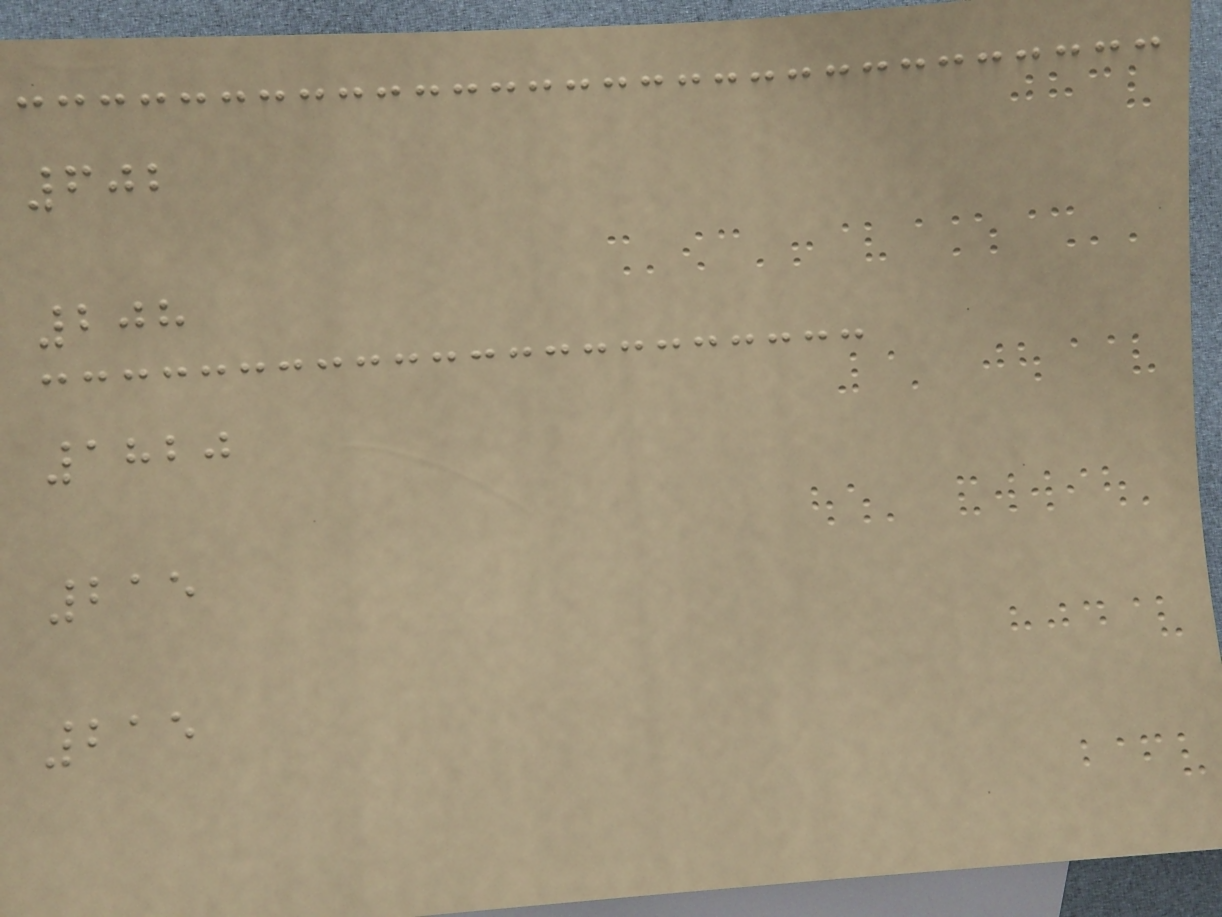602
208
1820
215
215
